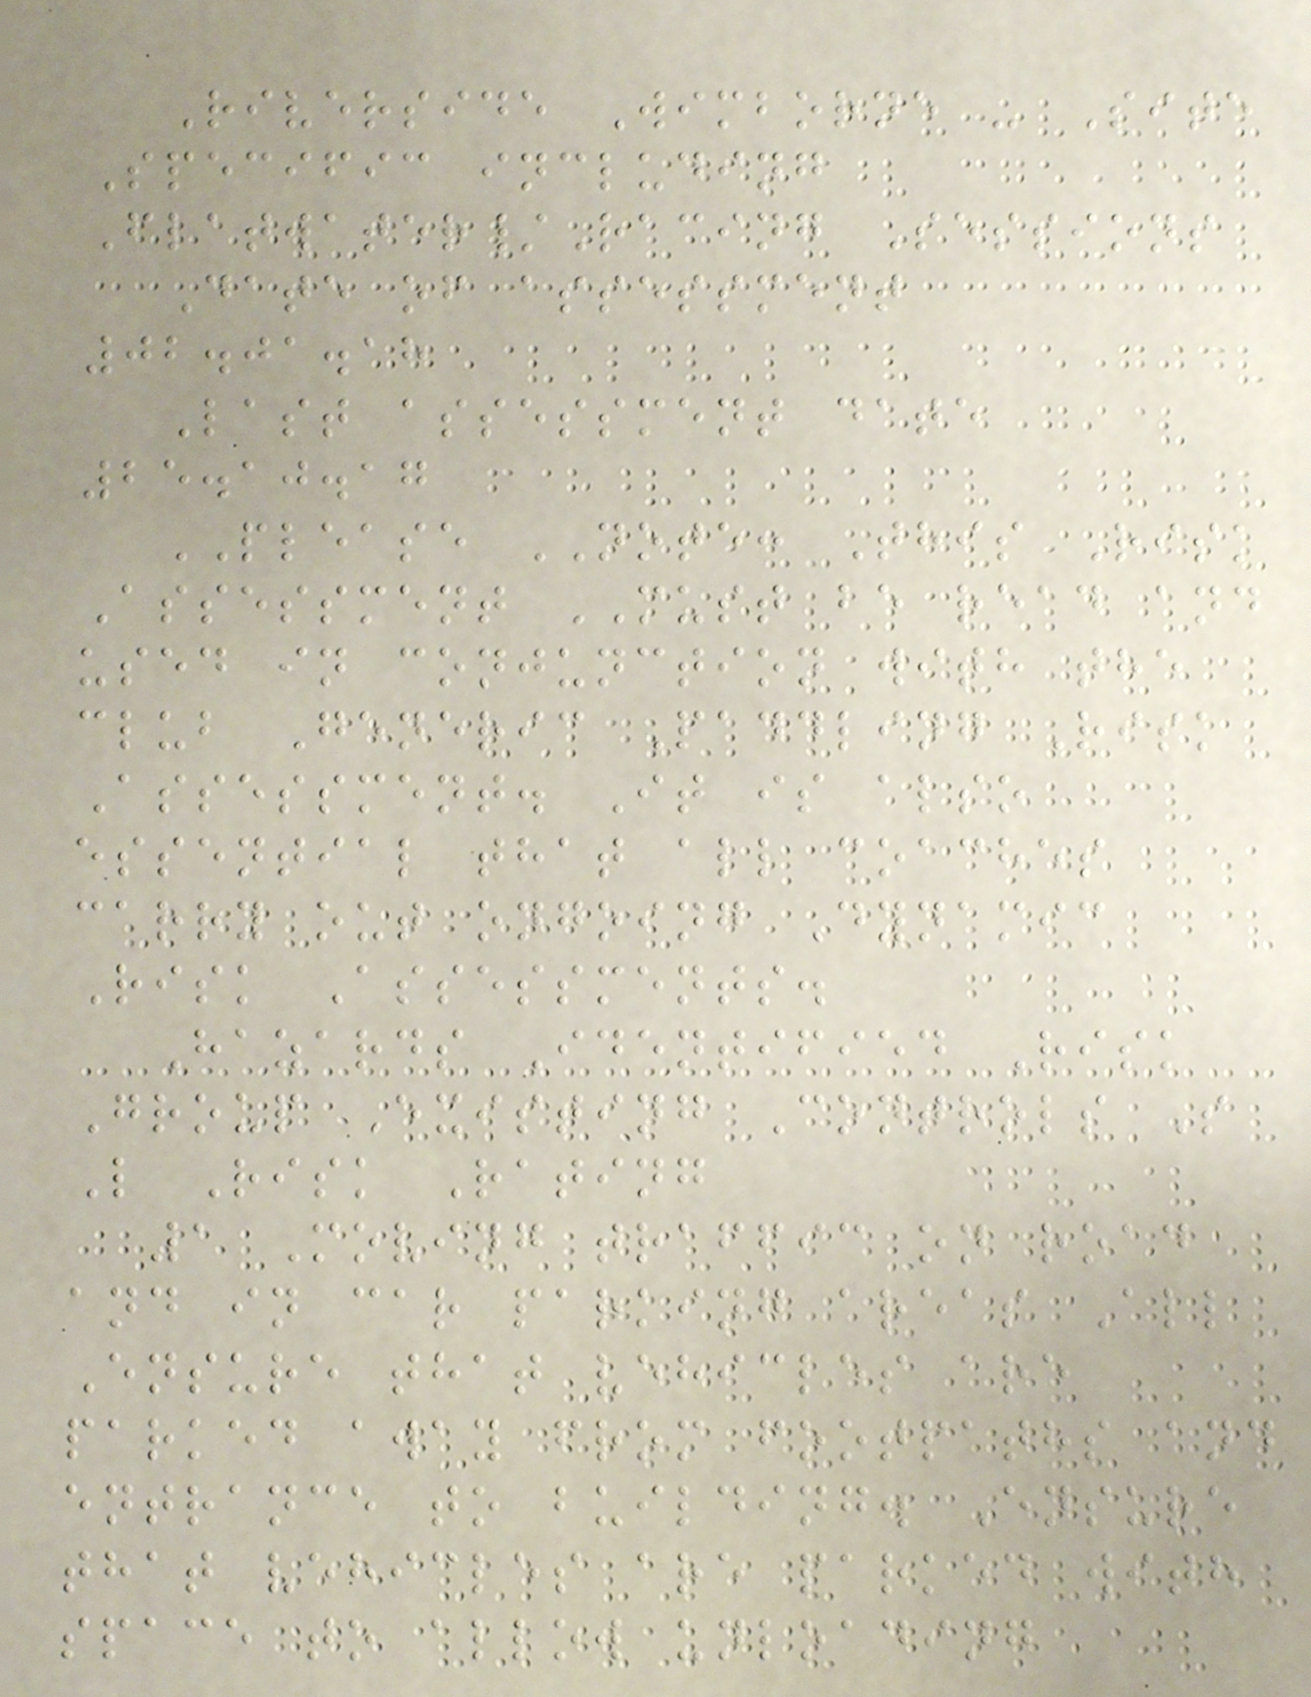Riverside Wimborne - Site
Specific including
Flatwater/Racing Sessions
Date of assessment
02.01.18
Last assessment date
25.10.17
PLEASE NOTE: This Risk
Assessment MUST be read and
used in conjunction with the
club Generic Paddling Risk
Assessment. It is also
essential that all coaches
carry out ongoing Dynamic
Risk Assessments.
Hazards Identified Risk
Group Existing Controls S
L Risk Rating
1 Moving traffic on road
and in car parking areas All
Ensure that vehicles are
parked away from footpaths and
entrance to building. Ensure
that vehicles are parked with
space to allow unloading
